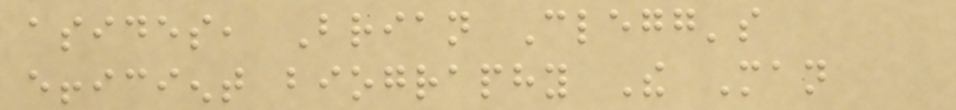asides, Brian Clegg's
efficient biography The Man
